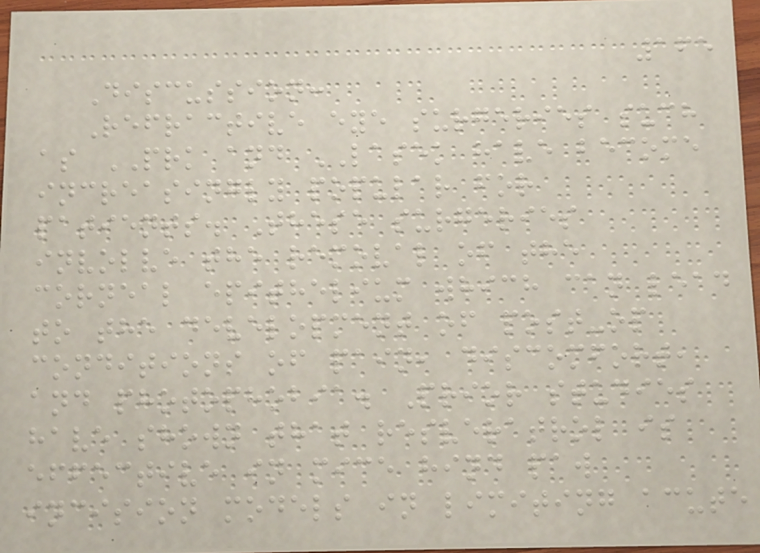165
Discussion:
Refractive eye surgeries such
as PRK and LASEK have become
increasingly popular for
patients. These surgeries
involve the removal of the
corneal epithelium which can lead
to the development of post-op
conditions of pain, discomfort,
and photophobia. Prior studies
have shown that resveratrol is
effective in mice hind paw
incision models in limiting acute
